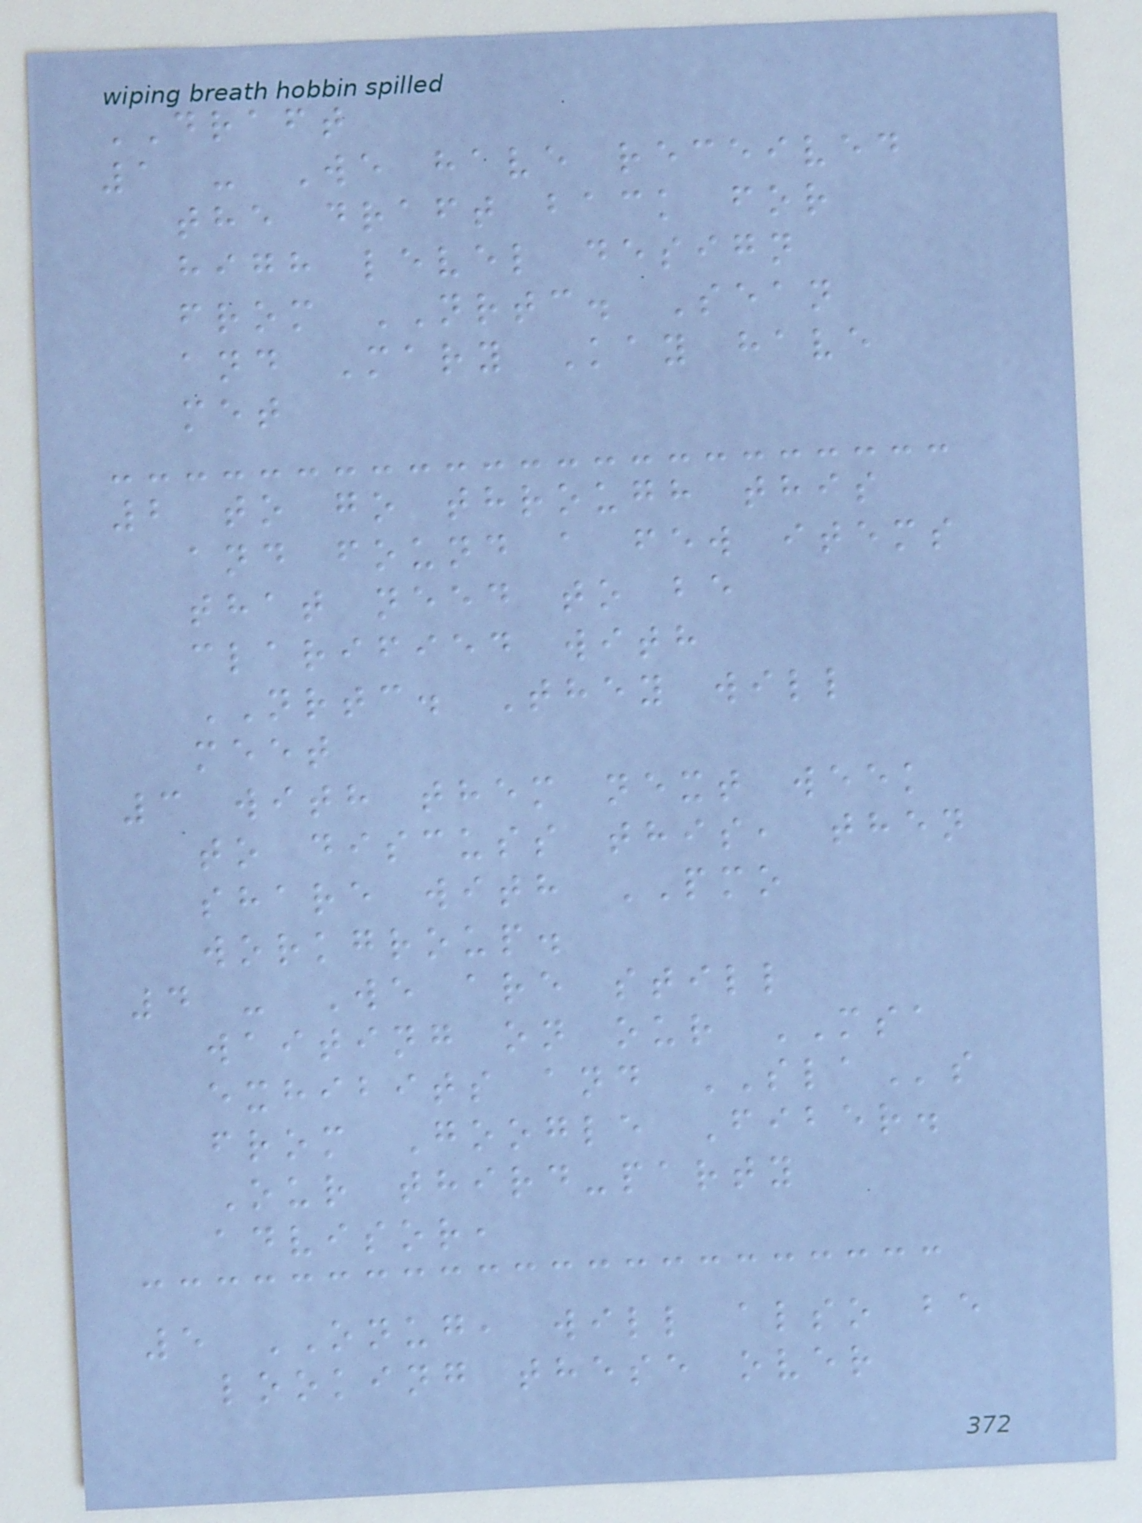DRAFT
1 - We have received
the draft back for
high level design
from NRTC. Sean
and Mary Kay have
met
2 to go through this
and found a few items
that need to be
clarified with
NRTC. They will
meet
3 with them next week
to discuss this, then
share with PMO
workgroup.
4 - We are still
waiting on our MSA
exhibits and SLAs
from Google Fiber.
Our third-party
advisor,
5 ONUG, will also be
looking these over
